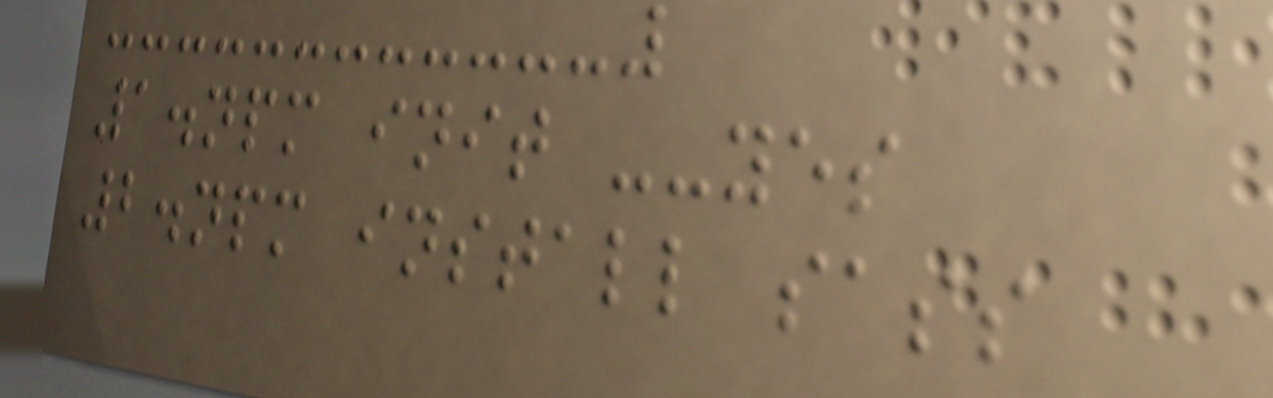1.npm init --yes
2.npm install sass
